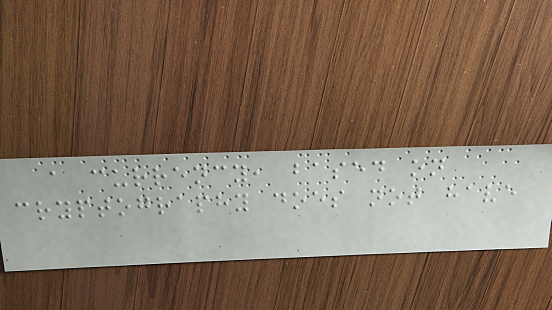a currency, based on
cryptography does not have
